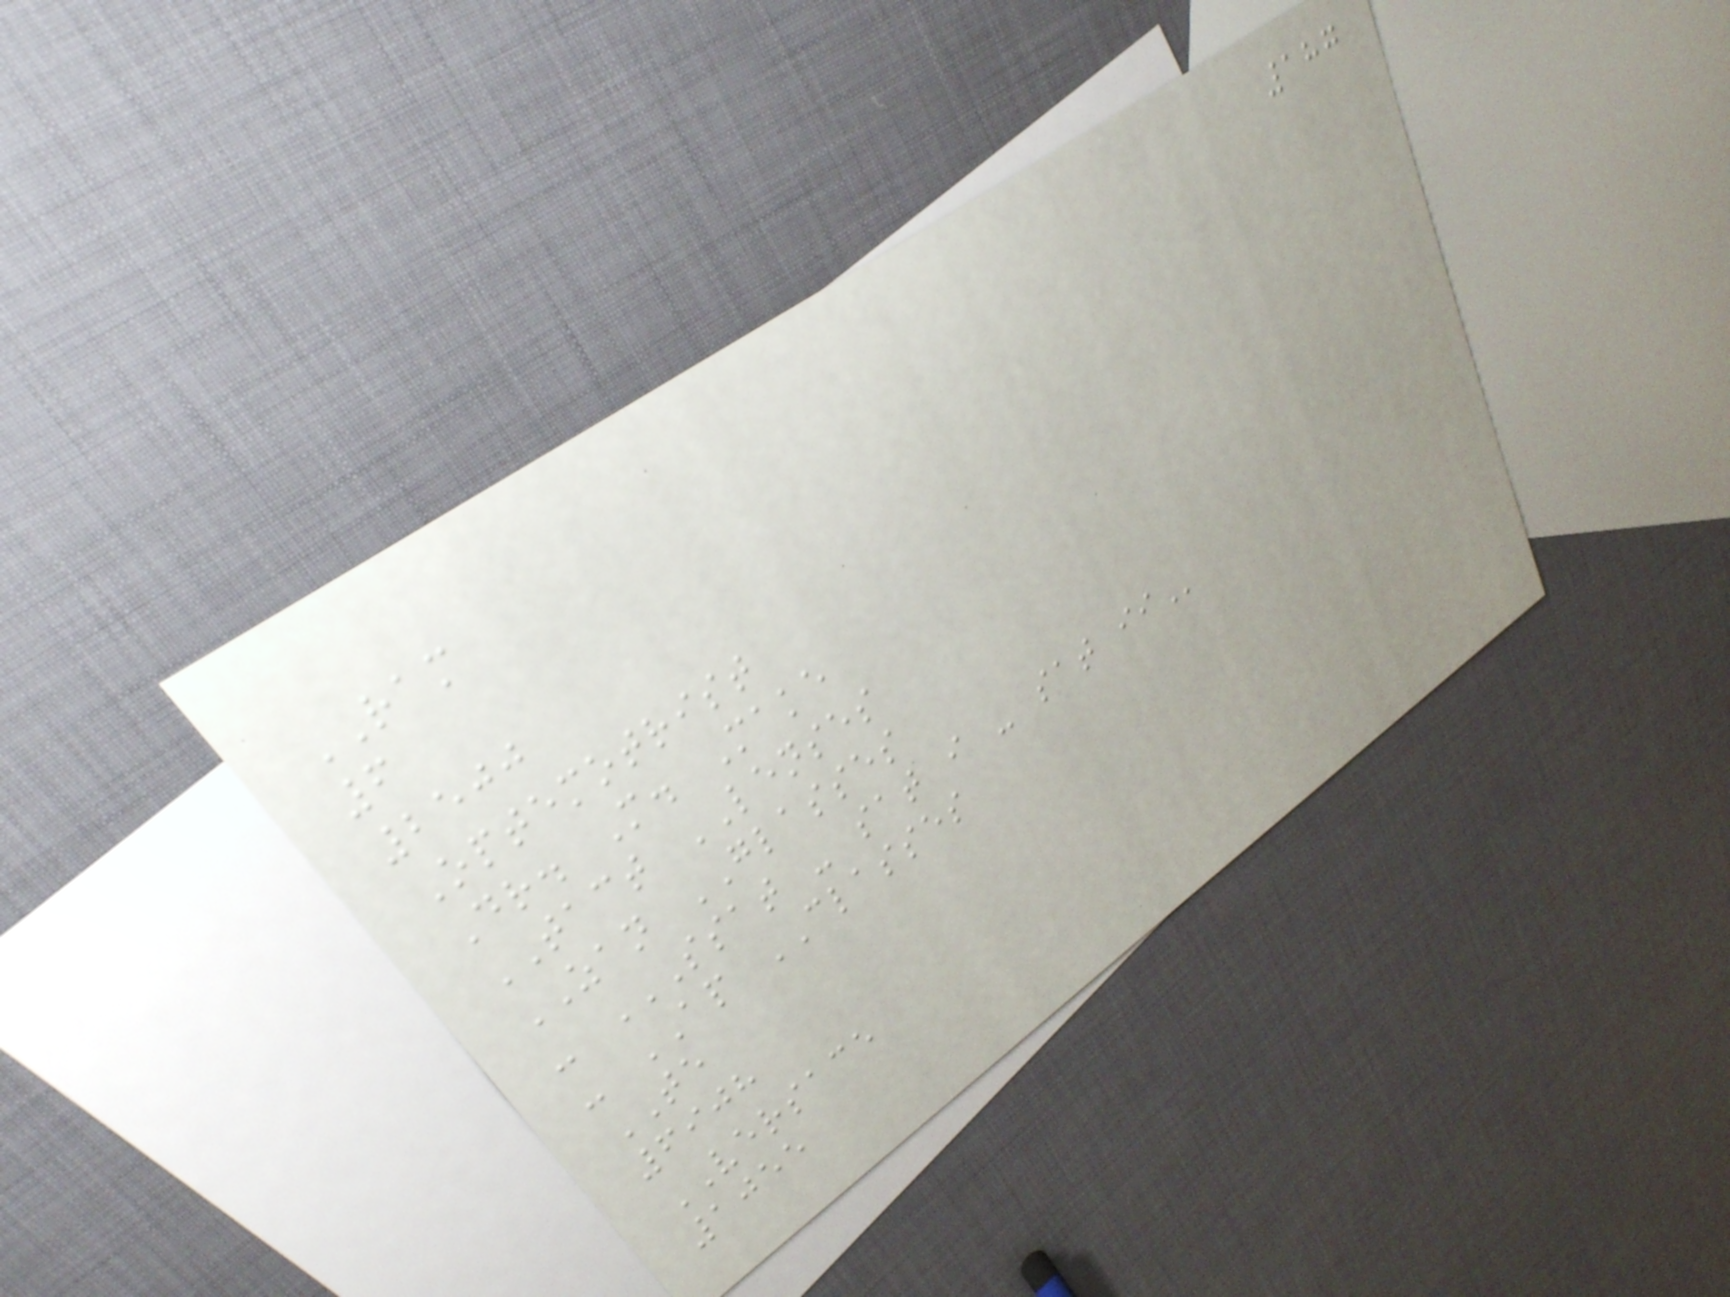187
RAM
6
2500
Optemotrist
Dr. M. Make
TACT LENSES
ZAN GLASSES
- SSAT - SAT I - SAT II
- AP CLASSES
TE
6908
VERSACE
1055
